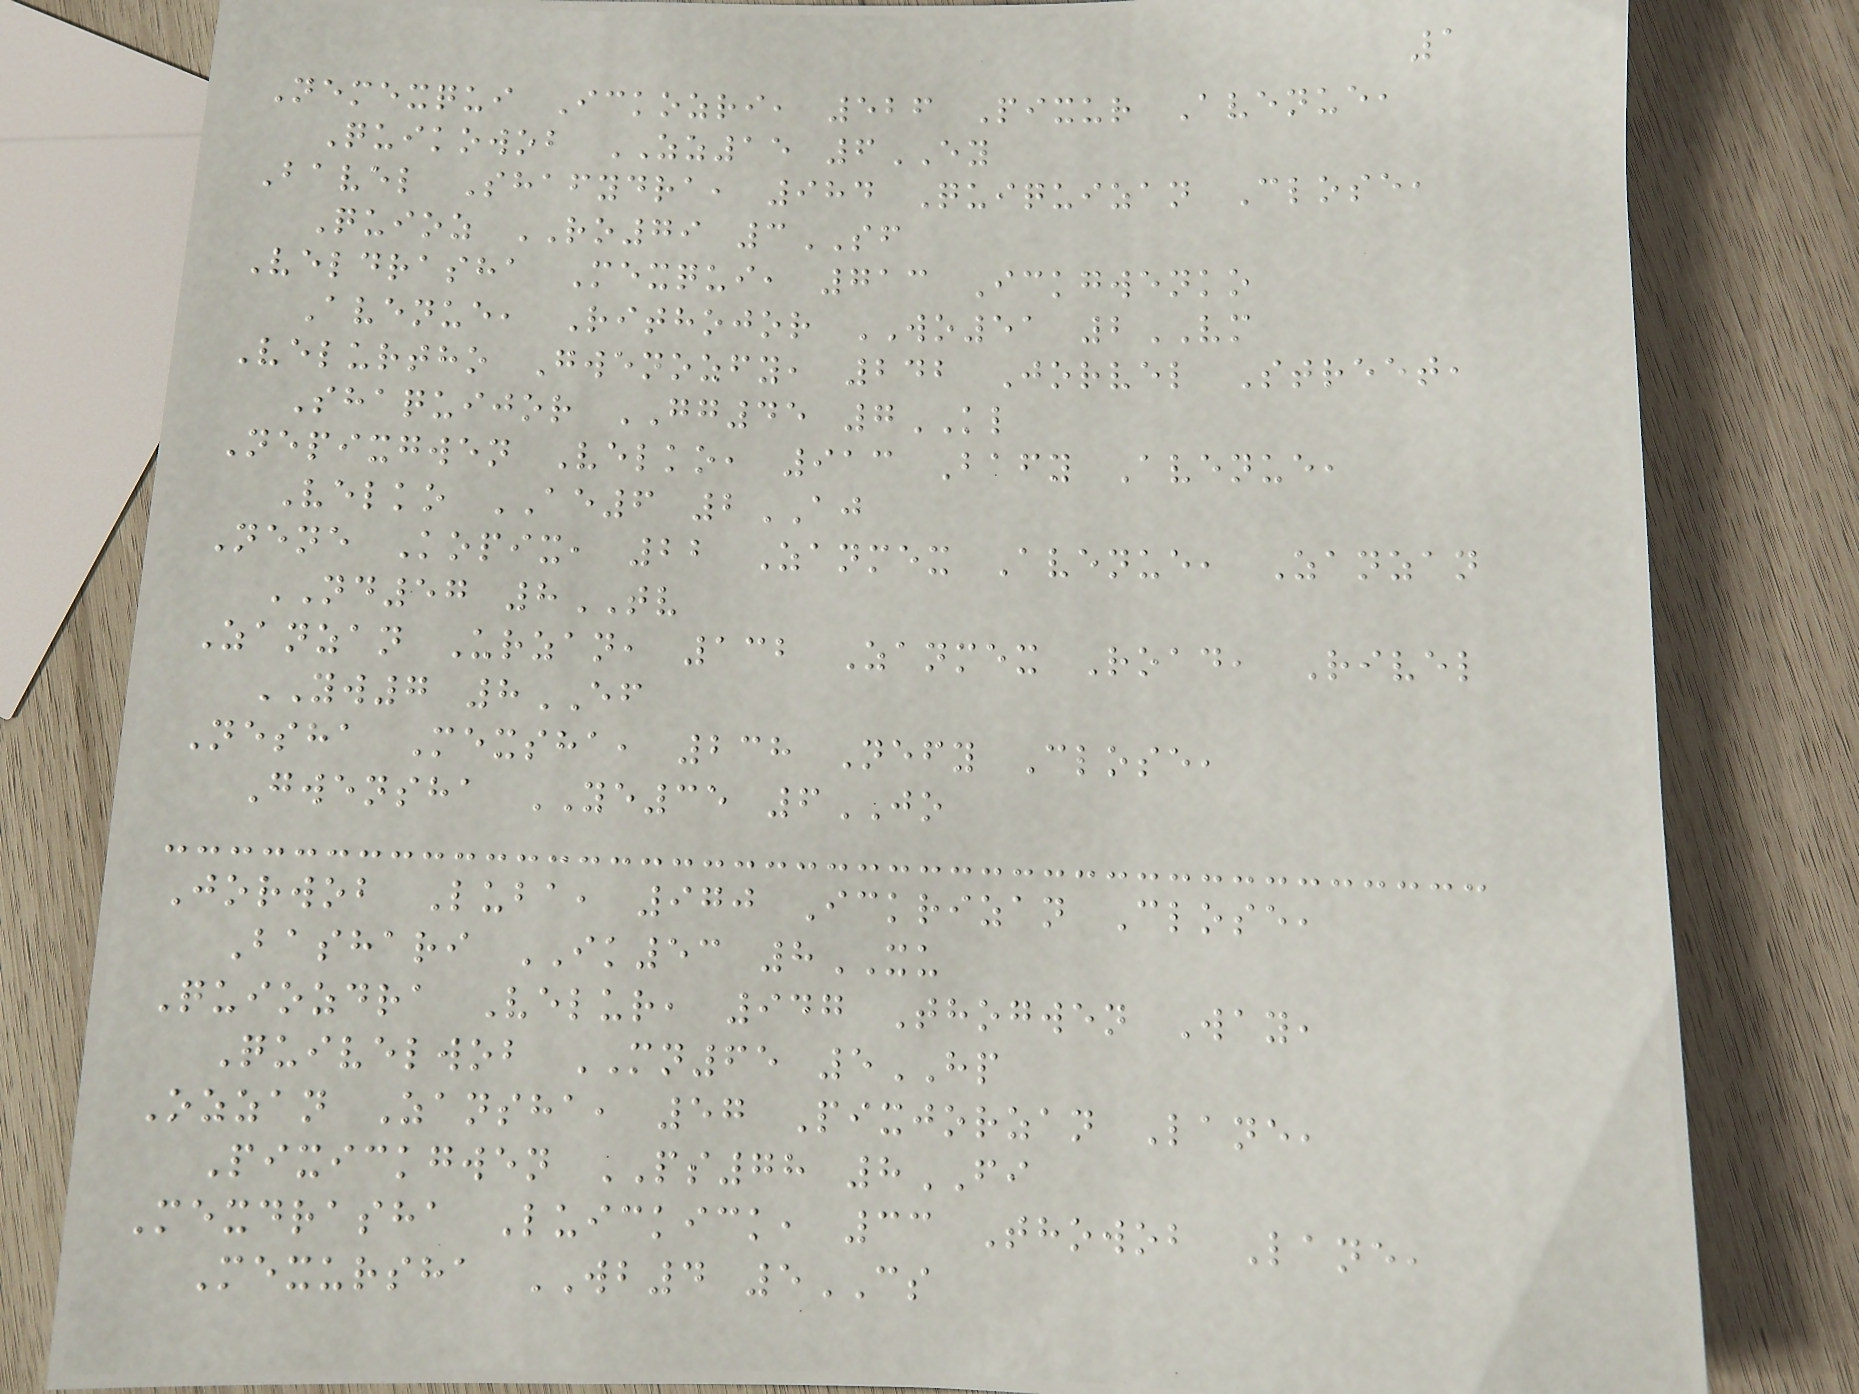1
Nemexqui Ickozri, 526 Pixur Avenue,
Quikowob ZZ15 6EY
Bavel Shafydra, 984 Quiquizan Close,
Quioz RO79 3SF
Veldrasha Mexqui, 713 Ickgwenko
Avenue, Rithojor WO51 2VM
Velurtho Gwenozfy, 242 Jorvel Street,
Shaquijor GG45 7KL
Nepixgwen Velko, 913 Bafy Avenue,
Velko AE6 2AJ
Nene Kopix, 22 Zanmex Avenue, Zanzan
ND57 8TV
Zanzan Urzan, 132 Zanmex Road, Rivel
YW7 8EF
Nesha Mexsha, 238 Nefy Close,
Gwensha YE35 6JO
Jorwob Luba, 970 Ickrizan Close,
Bashari IK53 8XU
Quiozdra Velur, 947 Thogwen Way,
Quivelwob MN65 5HP
Ozzan Zansha, 57 Pixjorzan Lane,
Pixickgwen PS78 8FI
Mexdrasha Luickick, 33 Thowob Lane,
Mexursha WB4 5CS
